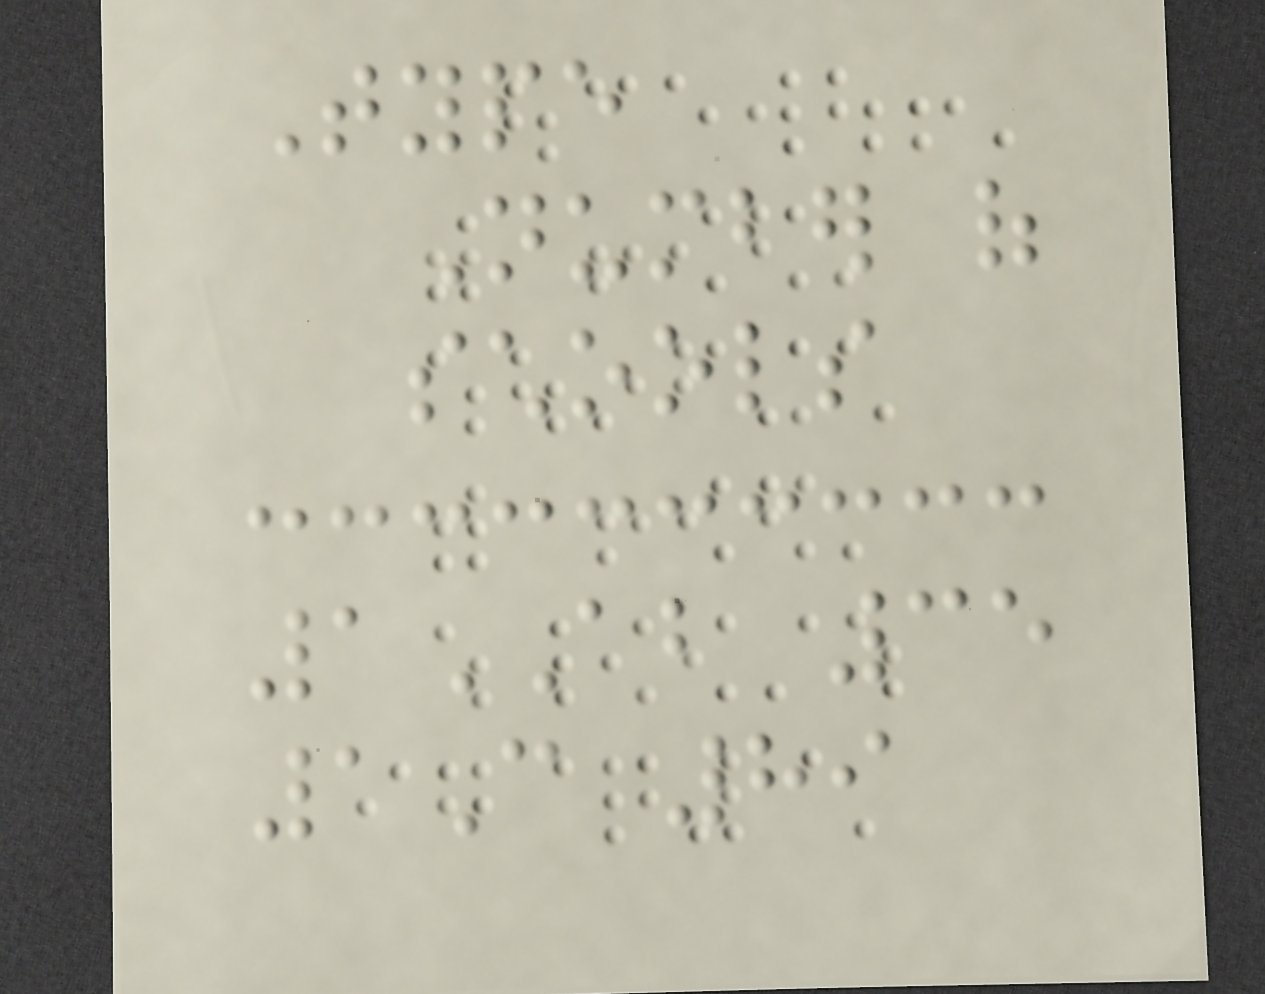Type
Number of
schools
1AB 35
1C 89
